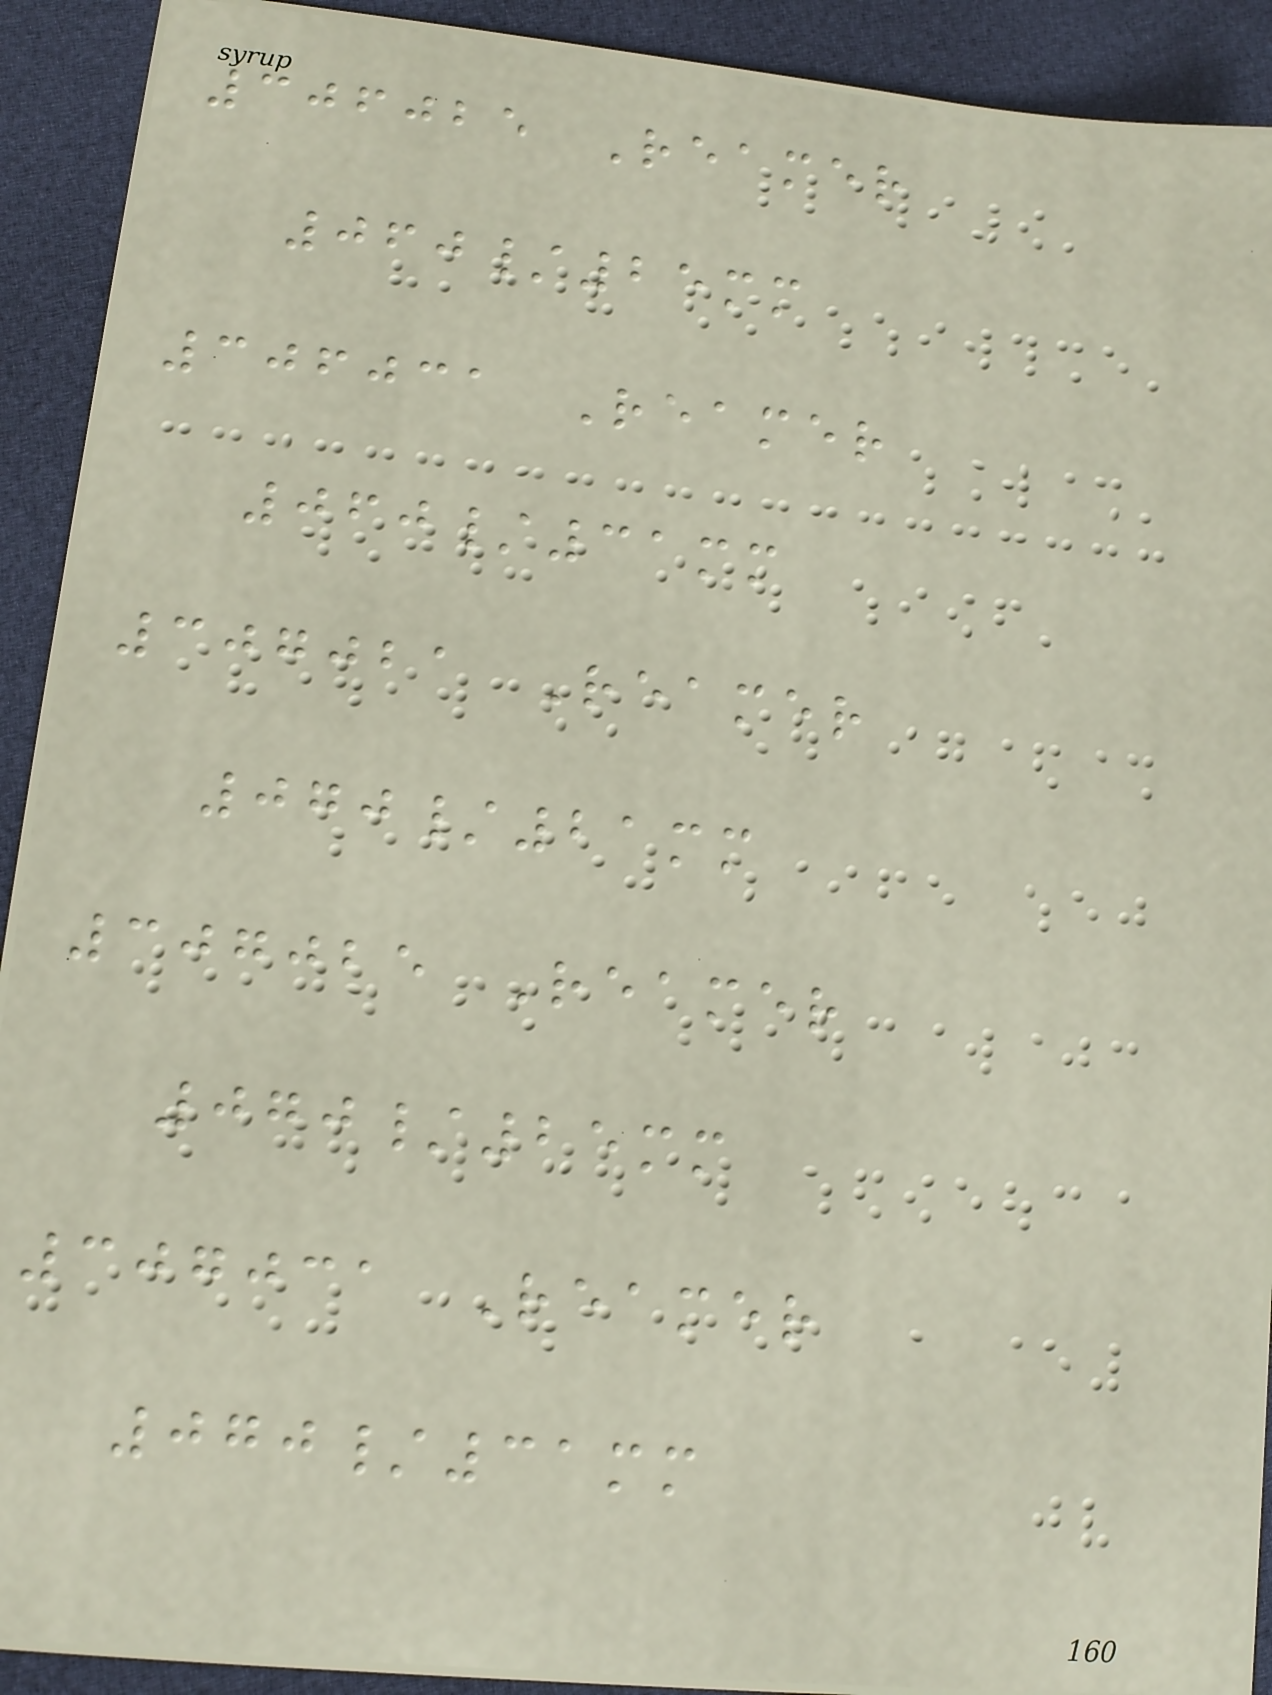306025 Reamer
060/25mm
306031 Reamer
060/31mm
307021 Reamer
070/21mm
307025 Reamer
070/25mm
307031 Reamer
070/31mm
